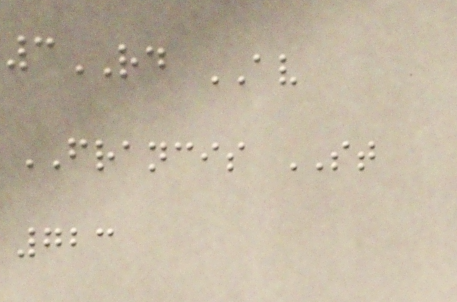3RD AV
FRANCIS ST
723
